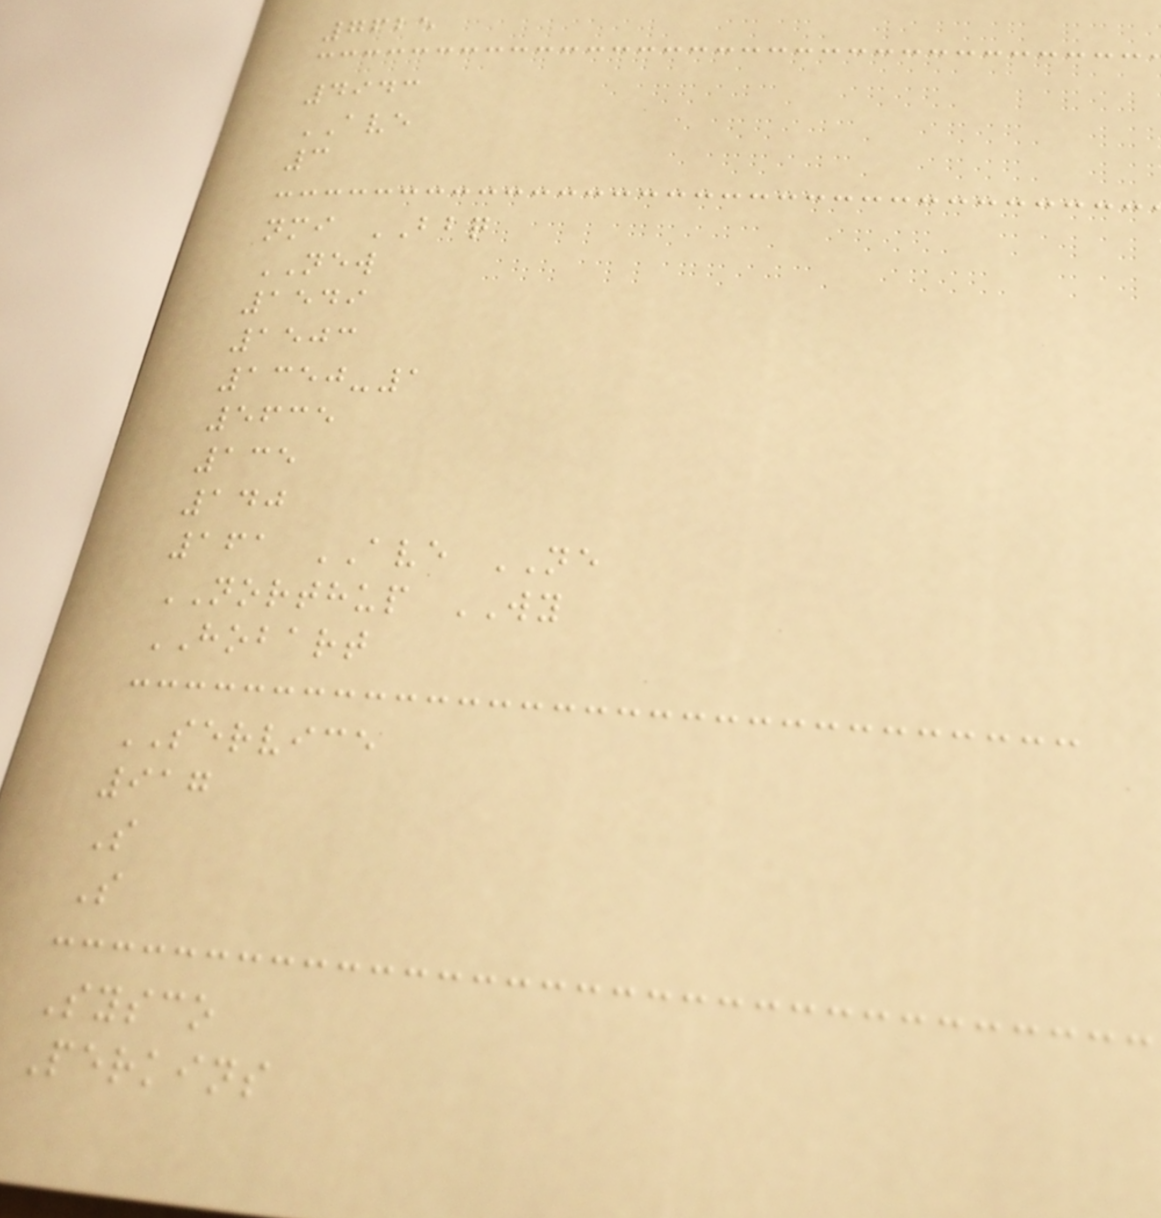7625
4943
AVE
3
nmi BBQ
NEW
1549
1503
1350-1
5635
135
140
161 AVE NE
NORTHUP WY
HOBART
SERVICE
917
S
S
Sysco
Perkins
